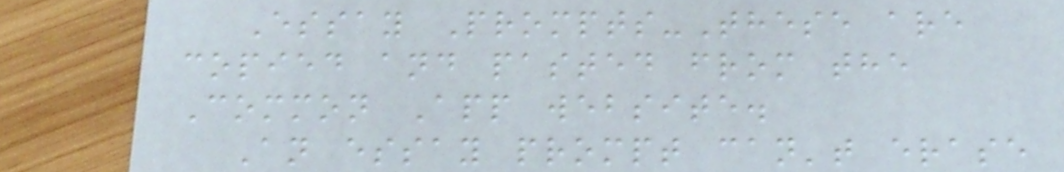Essay Prompts-These are
copied and pasted from the
Common App website.
An essay prompt can't erase
